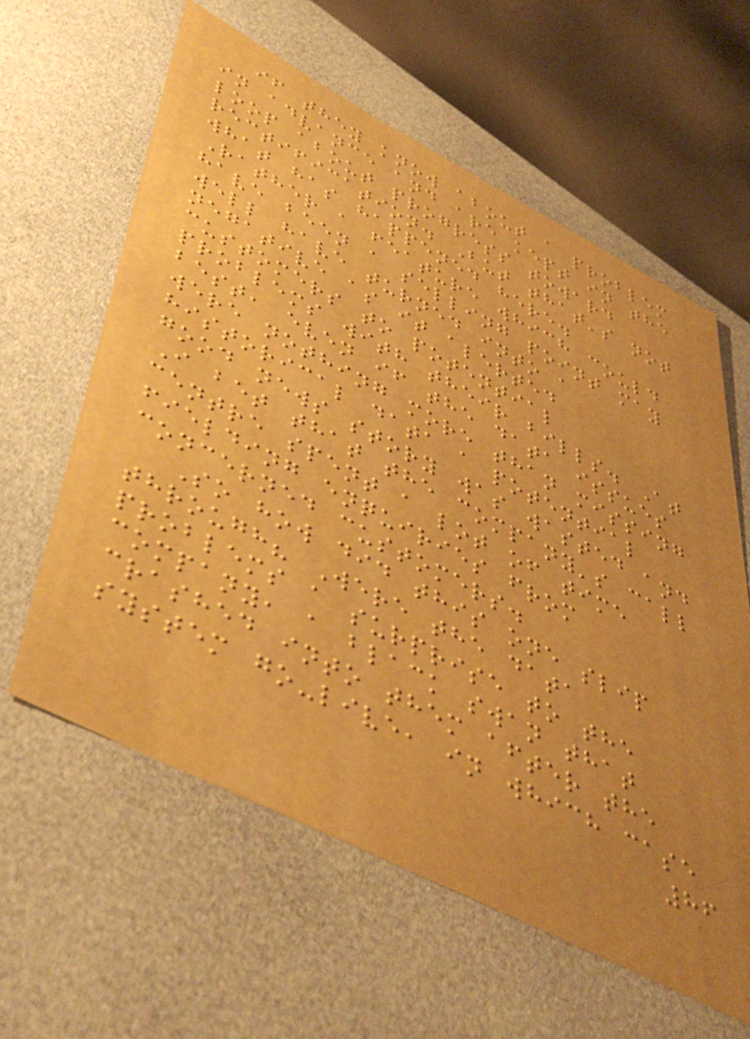if they know about a problem
in advance and are kept in the
loop about progress toward
rectification. But that's not
what has happened here.
Rather a feature which could
have been a selling point may
well have turned into a
negative as it alerted
customers to potential
problems with their bills. At
best, even if the data issues
were nothing more than missing
historical data a potential
good news story was wasted and
I bet that the company's call
centre spent a lot of time
fielding enquiries from
concerned customers.
So how did this one slip
through? Were the data
problems a surprise to the
company, a black swan that
crashed into them after the
system go-live, in which case
86
